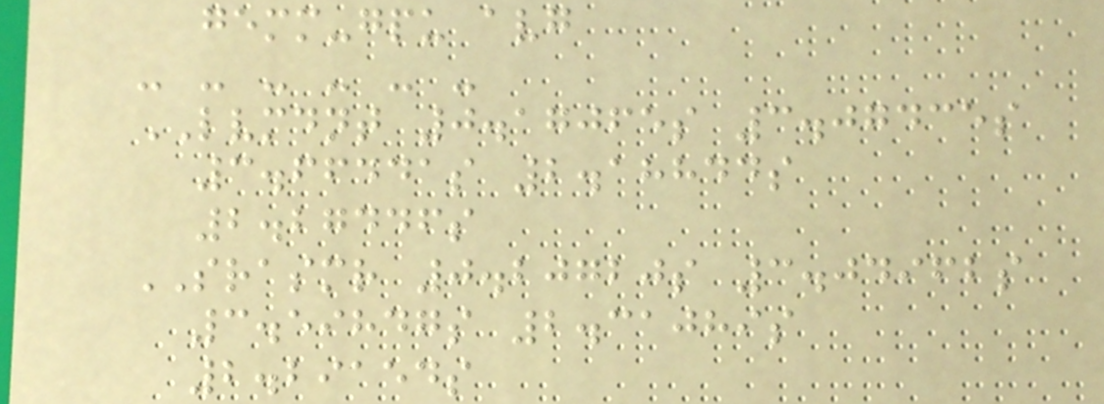gemm-gpu avg
- - - - - -
LVMDNT 0.17065s 3.07435s
3.66441s 2.18844s
2.27446s
SRASMR 0.20720s 3.04962s
3.59847s 2.31089s
2.29154s
